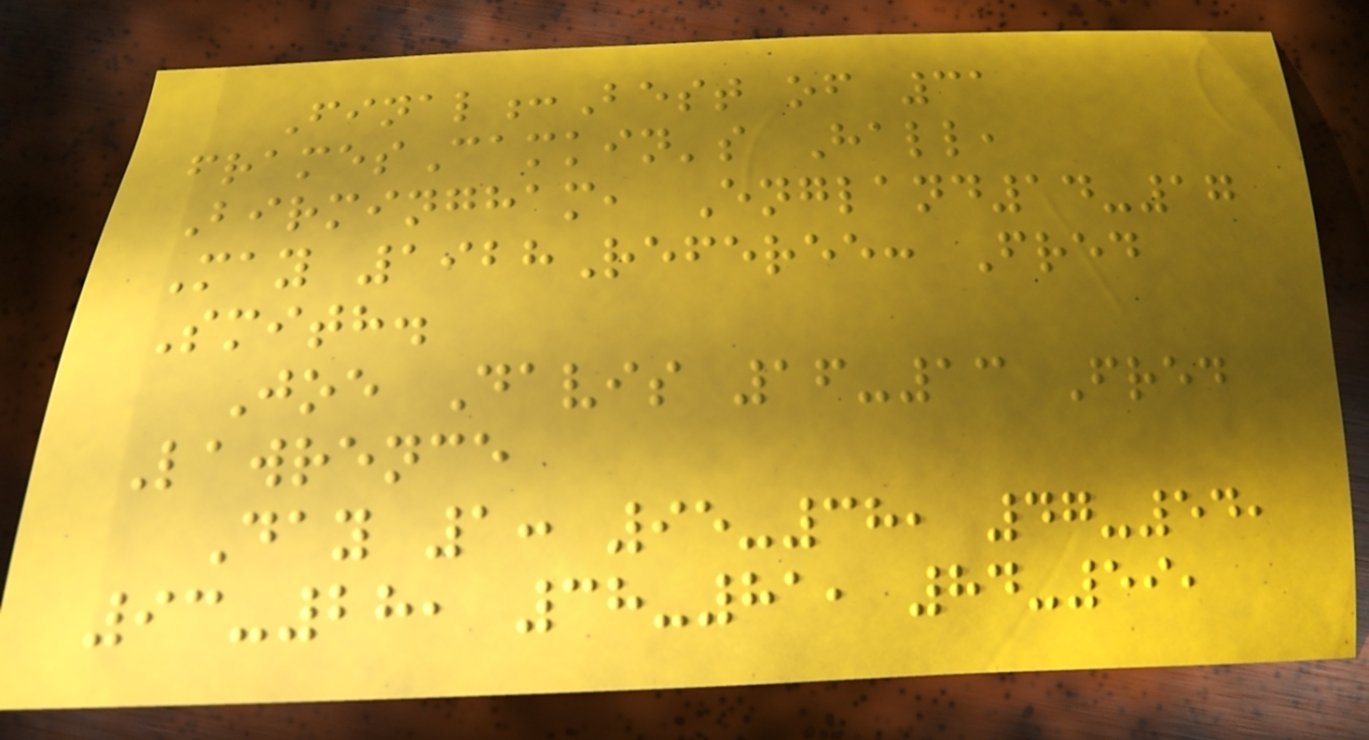Final:Best of 31
framesCamkin's Hall,
Birmingham, England14-17
May 1928Referee: Fred
Smith.
Joe Davis 16-13 Fred
Lawrence
Day 1: 95-38, 47-54,
93-28, 38-81, 84-59,
